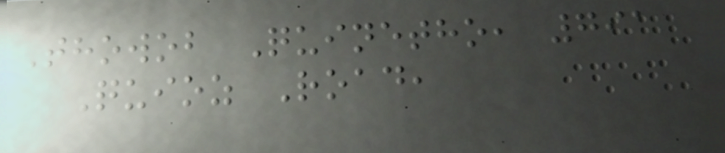Thowob Quinetho, 791
Quioz Road,
